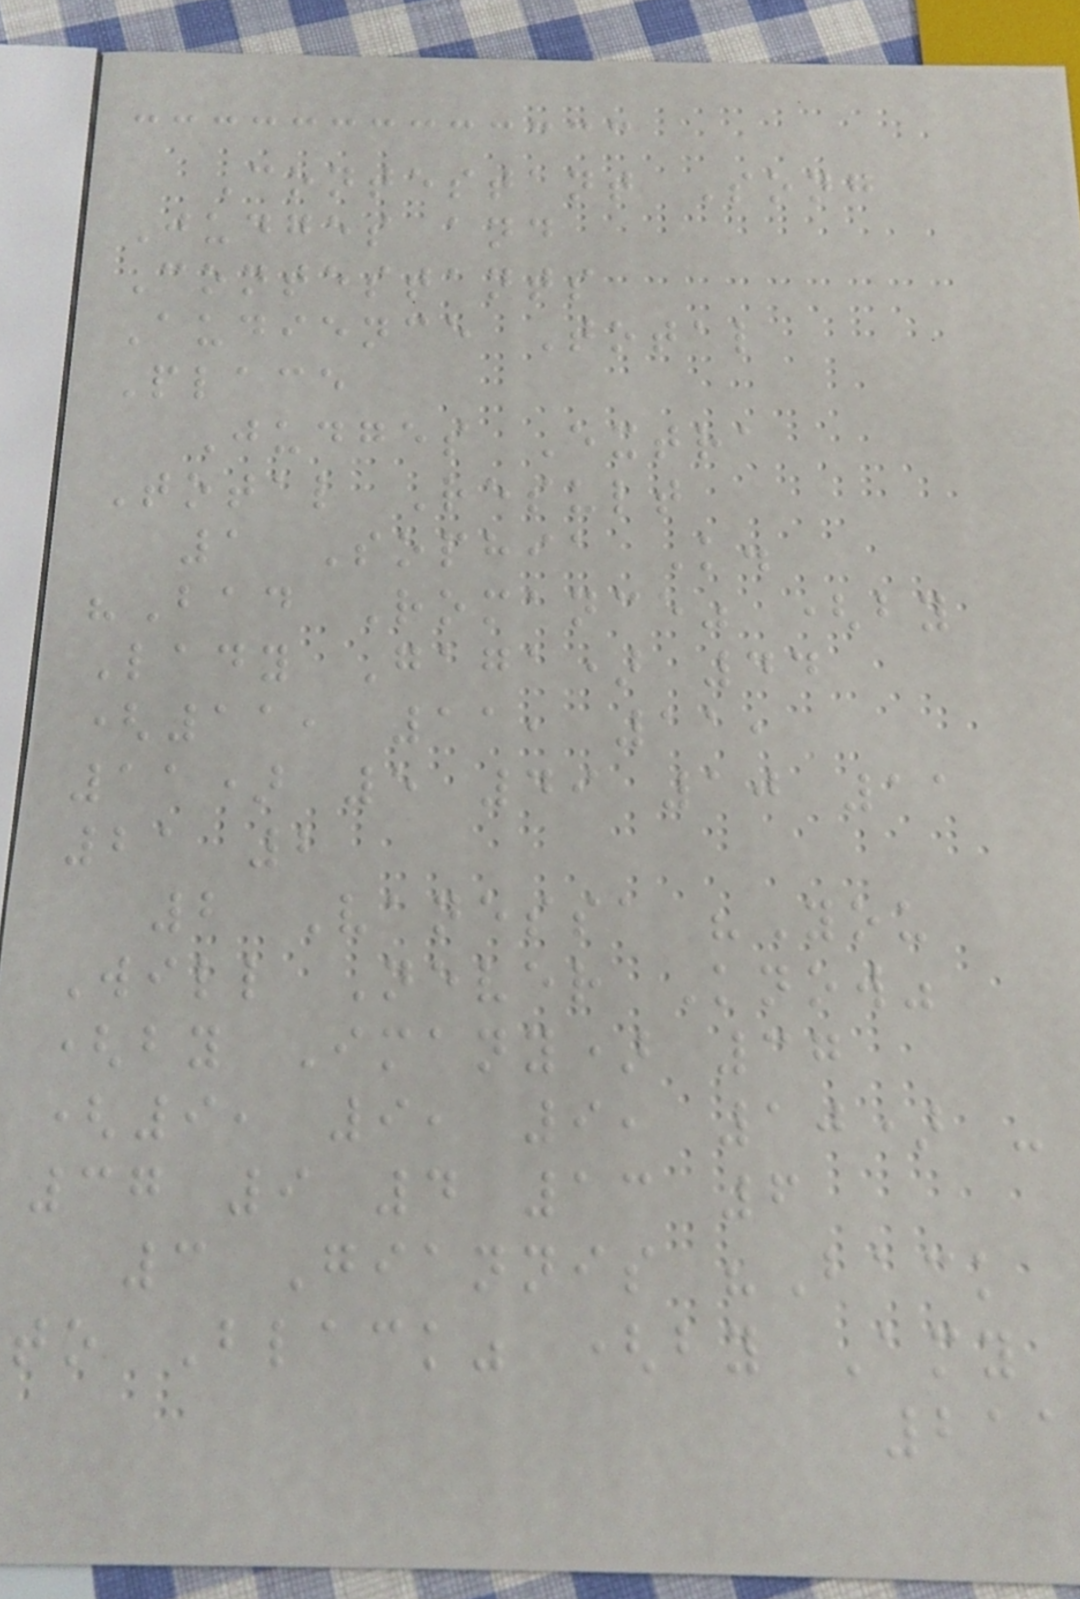Contestant Song
Judges and
Contestants
Audience Total
Place
Judges Extra
Total Result
1 Sophia K.
"Bad Romance" (by
Lady Gaga) 44
(11, 11, 11,
11) 5 49 10 11
21 2
2 Vanessa "You
Will Never Know"
(by Imany) 37
(9, 9, 9, 10) -
37 9 4 13 6
3 Giannis "Back
to Black" (by Amy
211
